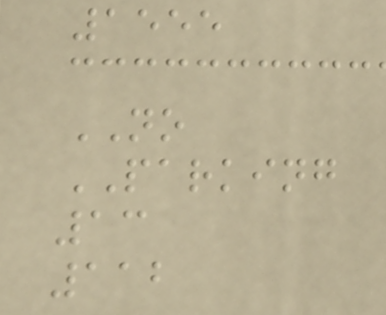1555
NO
PARKING
13
112
